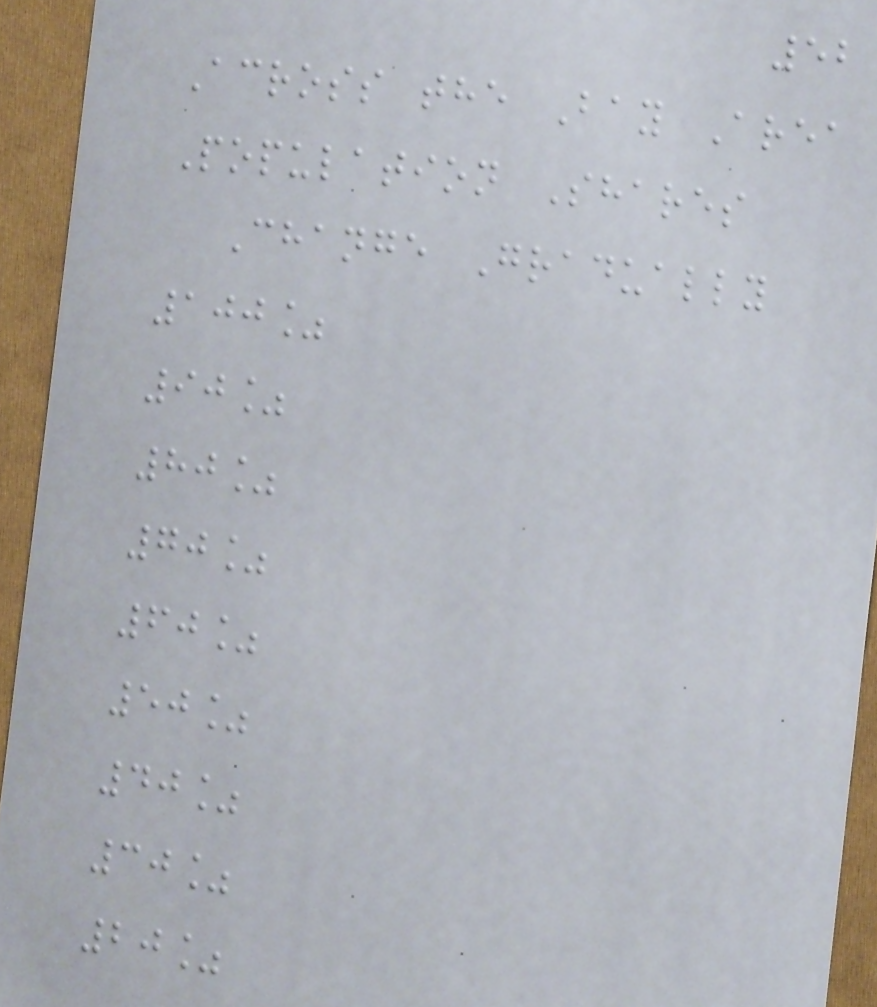52
Across the Bay Area
Population Shares
Change Gradually
100%
90%
80%
70%
60%
50%
40%
30%
20%
